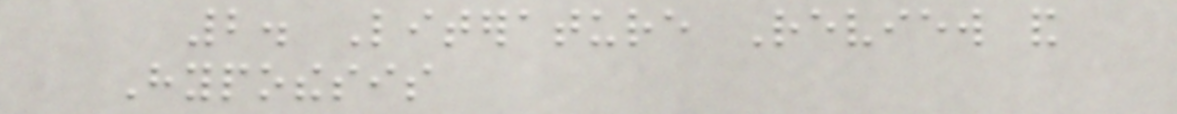2. Literature Review and
Hypothesis
